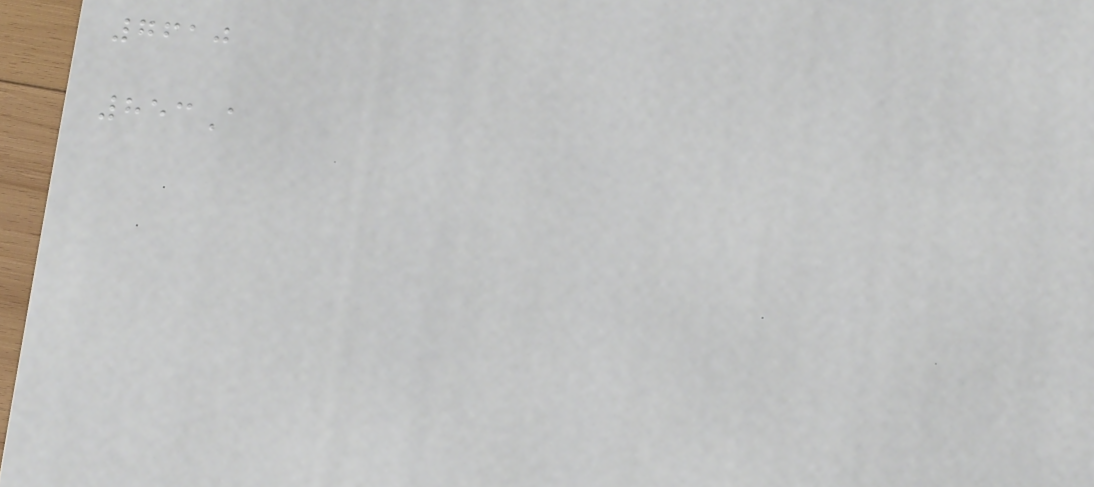7610
853A
